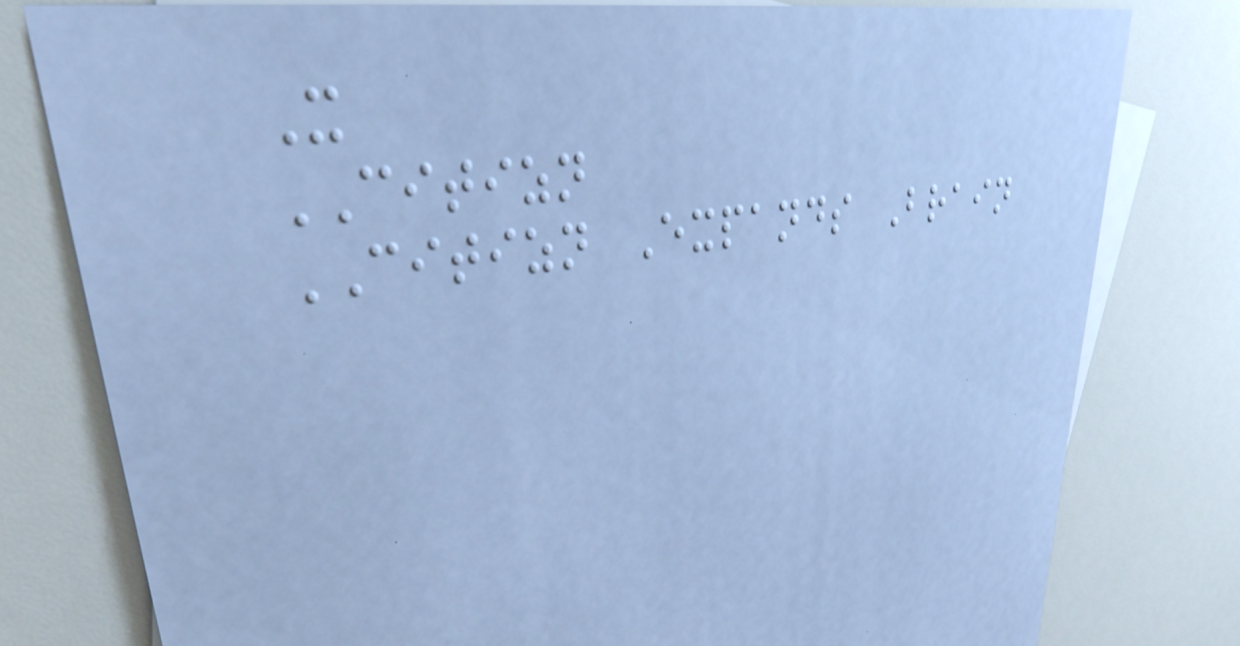X
CITIZN
CITIZN Expands Brain
